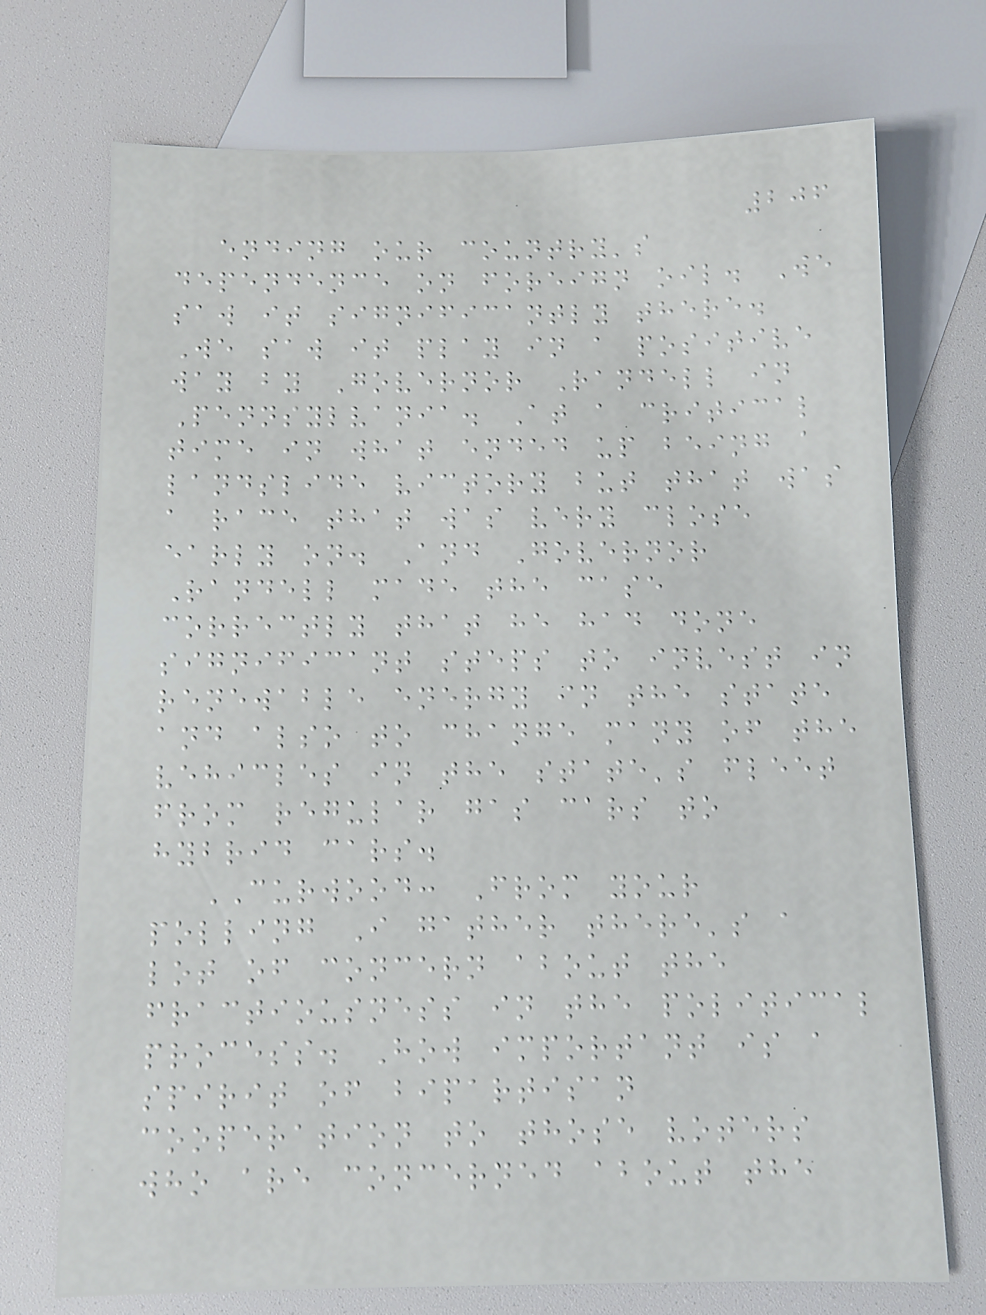206
ending our country's
dependence on foreign oil. We
saw it significantly there.
We saw it play in a positive
way by Governor Randell in
Pennsylvania. At a critical
time in what ended up being a
landslide victory but that was
a race that was very close
early on. And Governor
Randell made the case
correctly that he had done
significant steps to invest in
renewable energy in the state
and also to change many of the
vehicles in the state's fleet
from regular gas cars to
hybrid cars.
CURWOOD: From your
polling I gather there's a
lot of concern about the
fractiousness in the political
process. How important is a
spirit of bipartisan
cooperation to those voters
who are concerned about the
